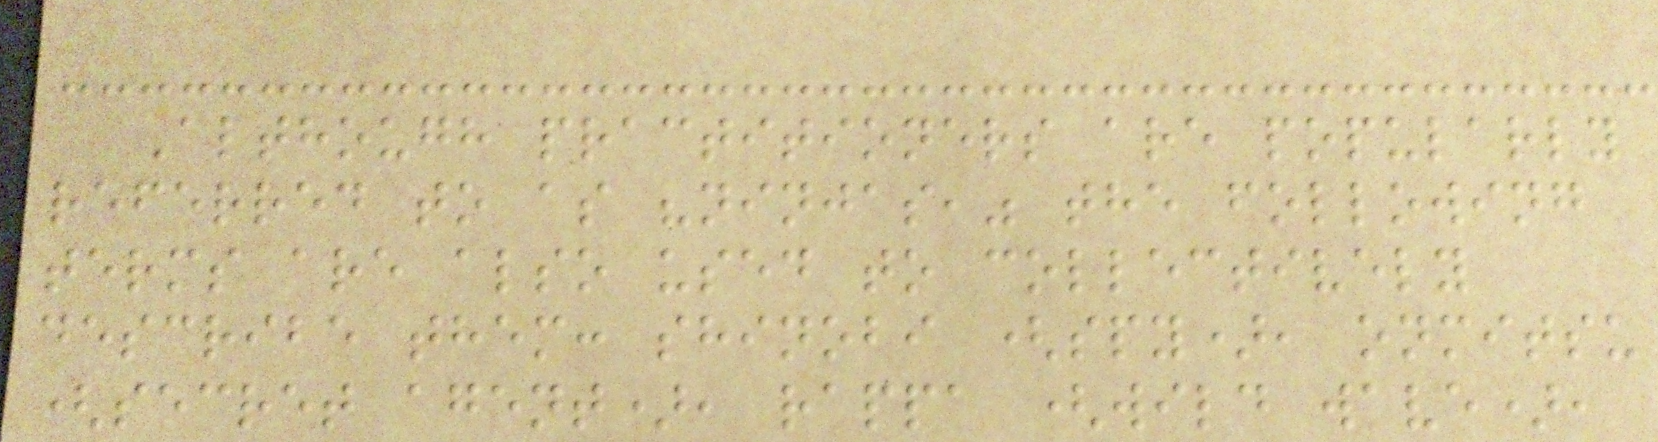Although practitioners are popularly
referred to as "ninjas," the following
terms are also used to collectively
describe them: shinobi (spy), onmitsu
(secret agent), rappa (wild wave),
